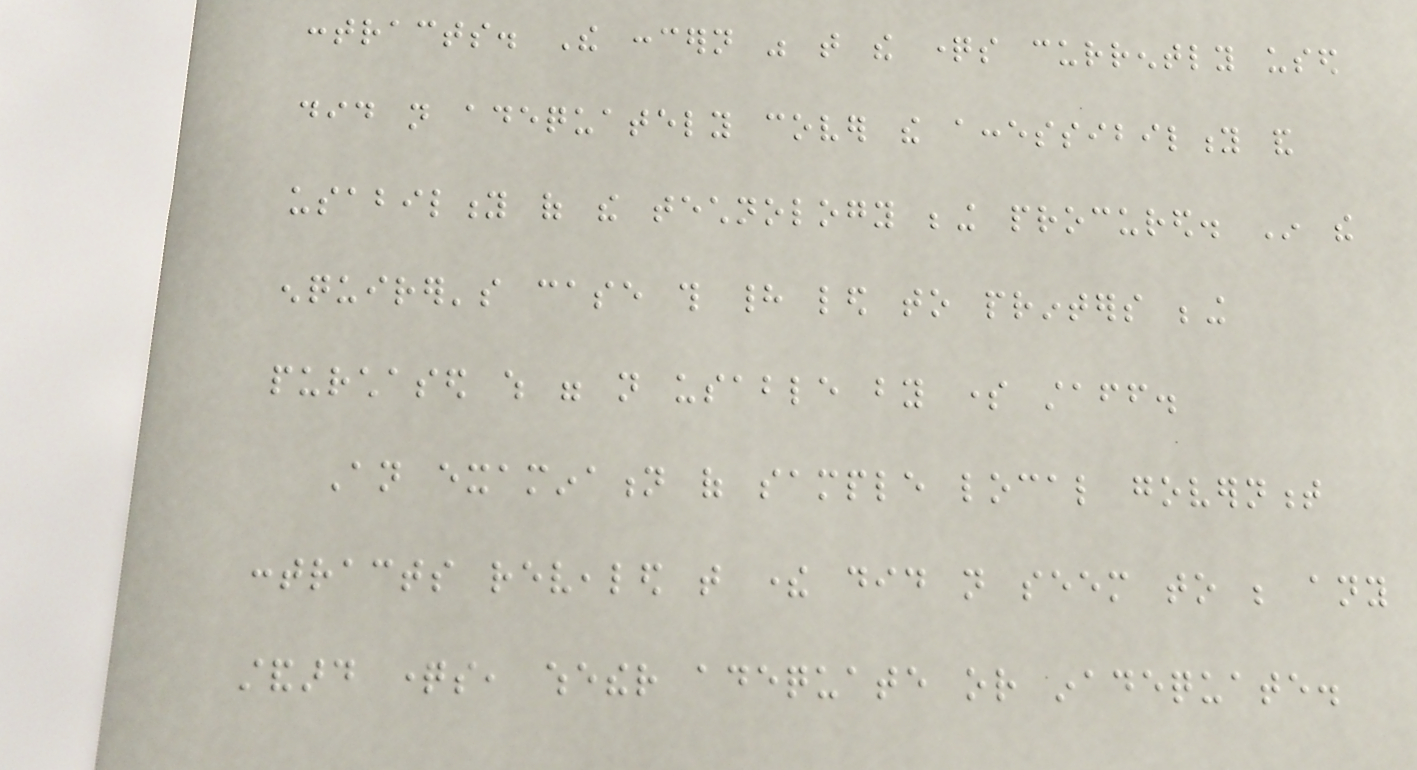contracts. The concern was that the questions currently used
did not adequately cover the accessibility and
usability of the technology being procured. In the
enquirer's case this had led to printers being
purchased which were not usable by some staff.
An examination of sample local government
contracts revealed that there did not seem to be any
standard questions, whether adequate or inadequate.
